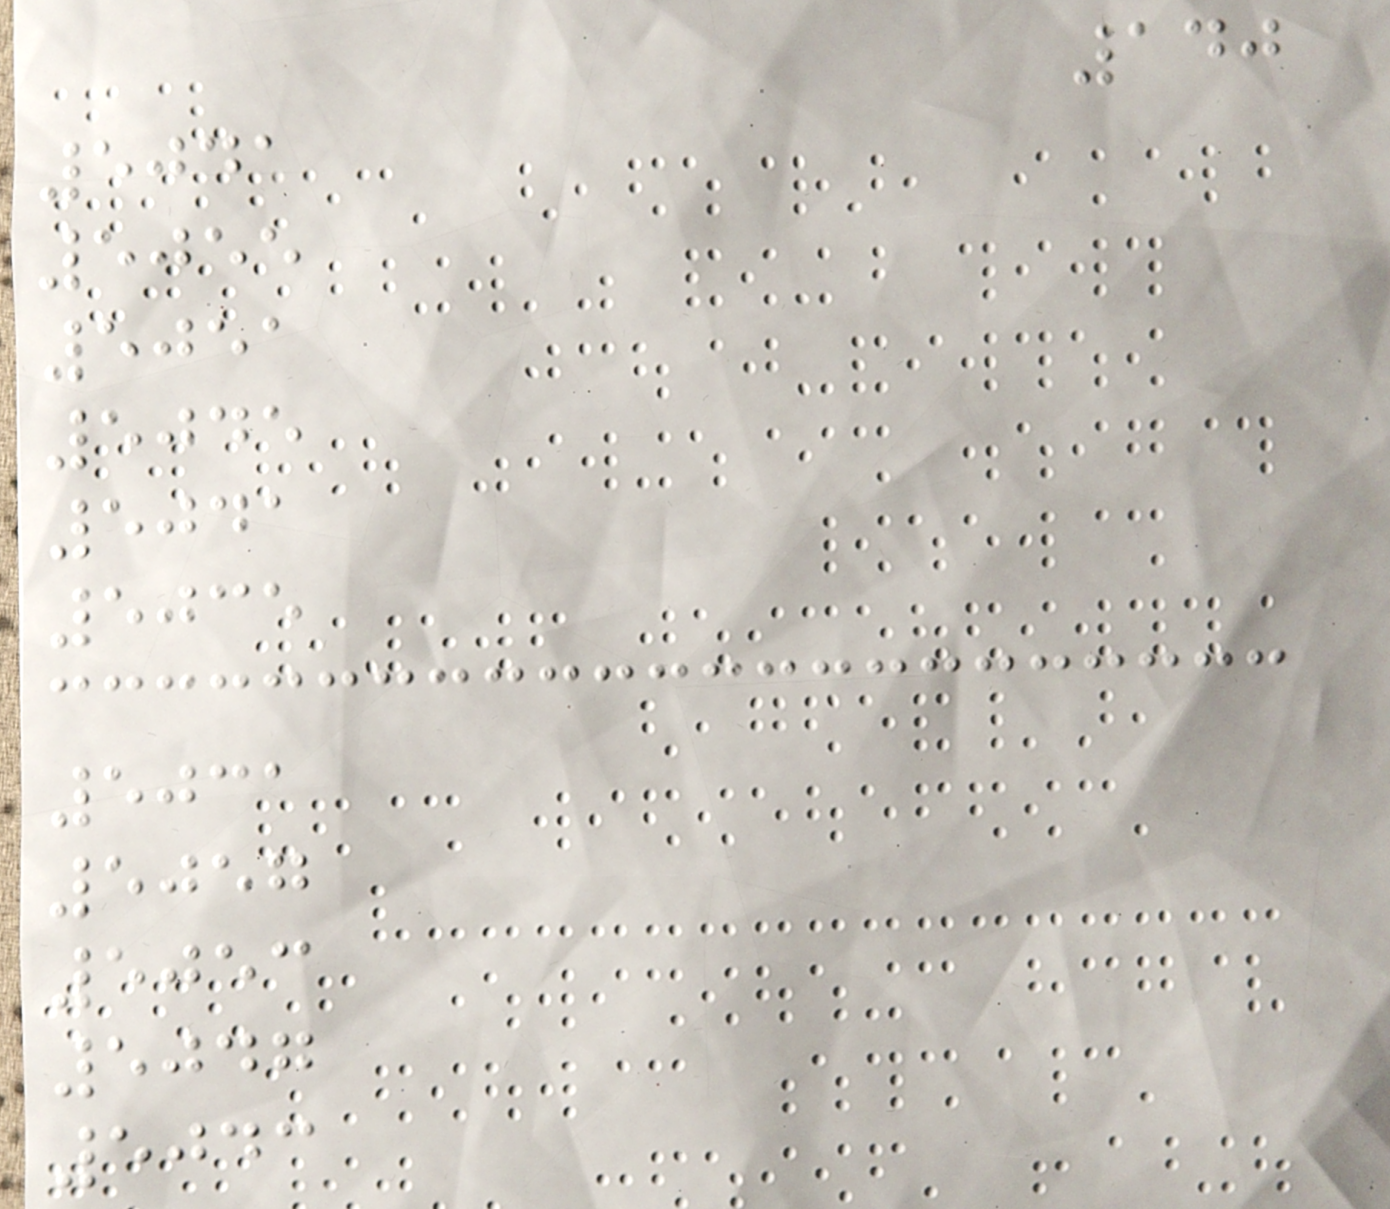140
5041
5055
5051
5045
5041
5035
5031
5057
5053
5047
5043
